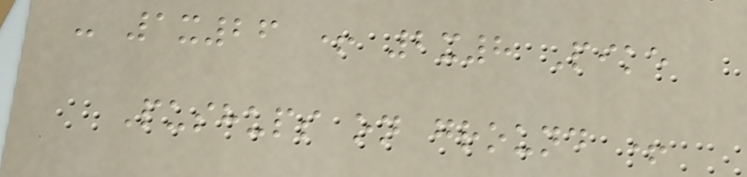- 1x26 + 2x8 Pike
Pushups on ground +
